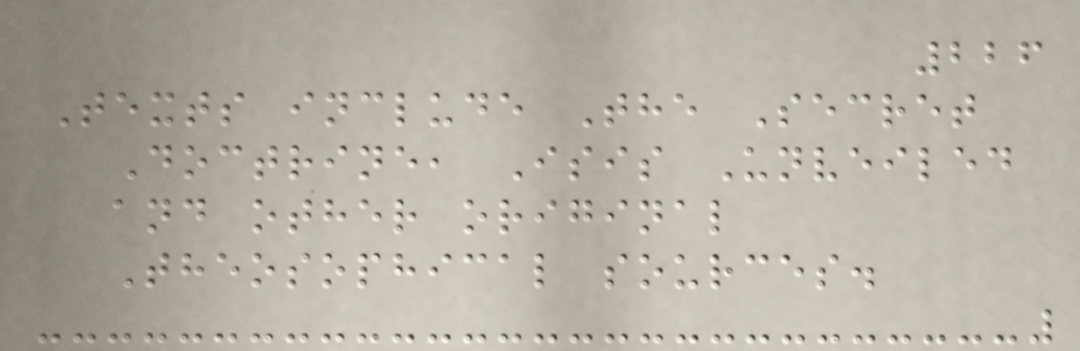226
Texts include The Secret
Doctrine, Isis Unveiled
and other original
Theosophical sources.
